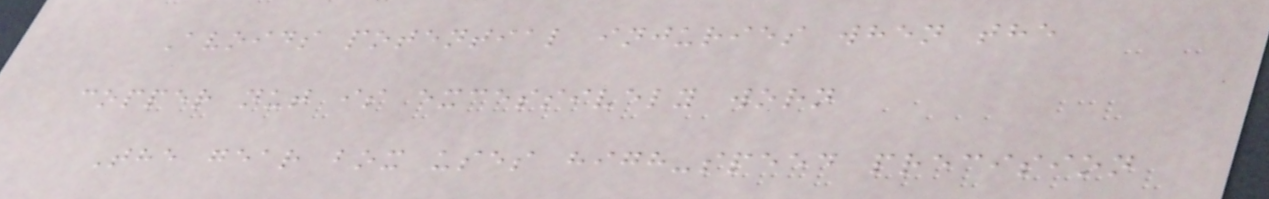Avoids potential injuries when the
copper nut is excessively worn
The gear box uses high-speed precision
